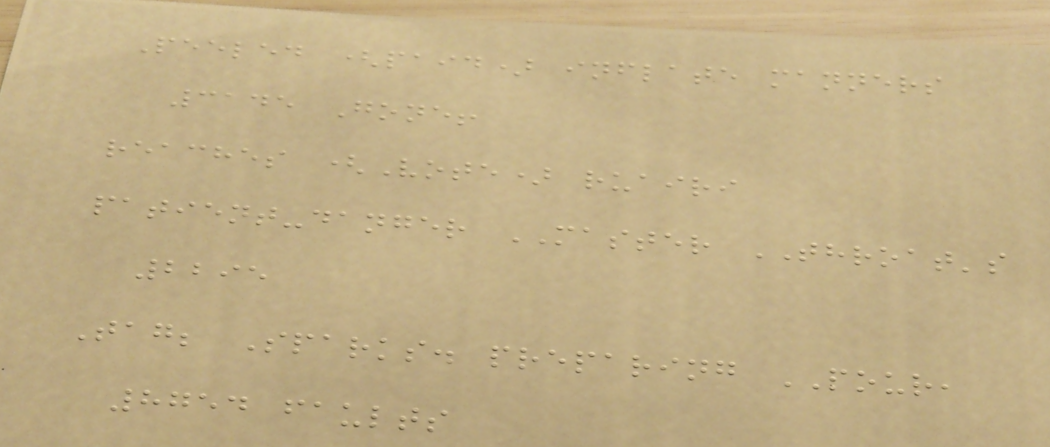Peeled (paid) inflate manners
3145 Gone!
reaches (Vote) ruairi
patient-danger MASTER THROAT's
2295
Tag; Sparks. preparing POUR,
8754 faults
